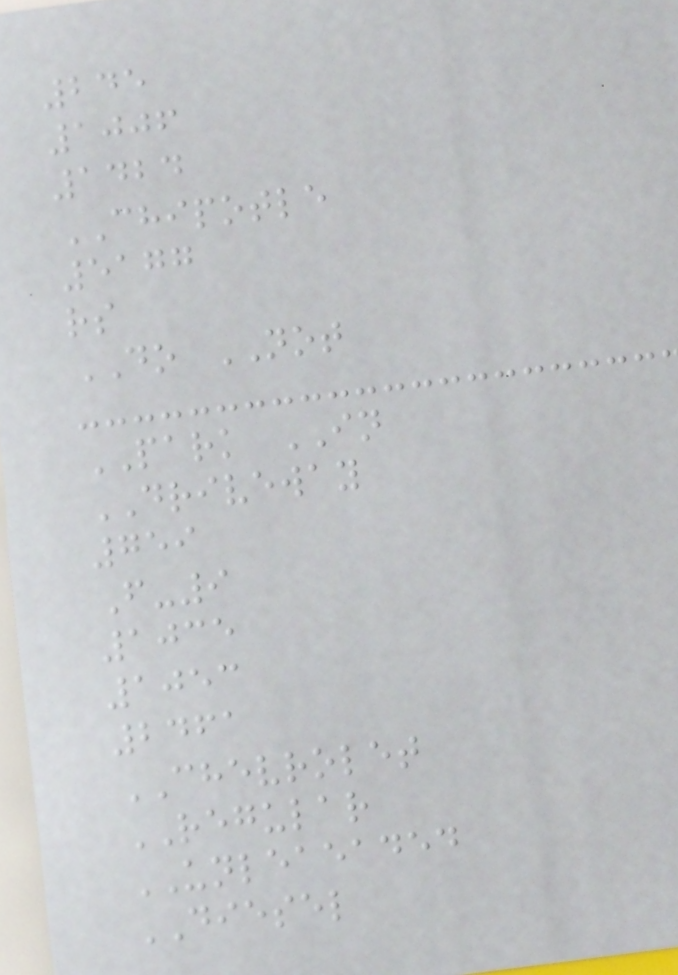245
1006
1424
CHIPOTLE
5177
rs
DO NOT
PARK IN
DRIVEWAY
759
F-9
1035
1053
2461
CHEVROLET
REGULAR
UNLEAEADED
DIESEL
